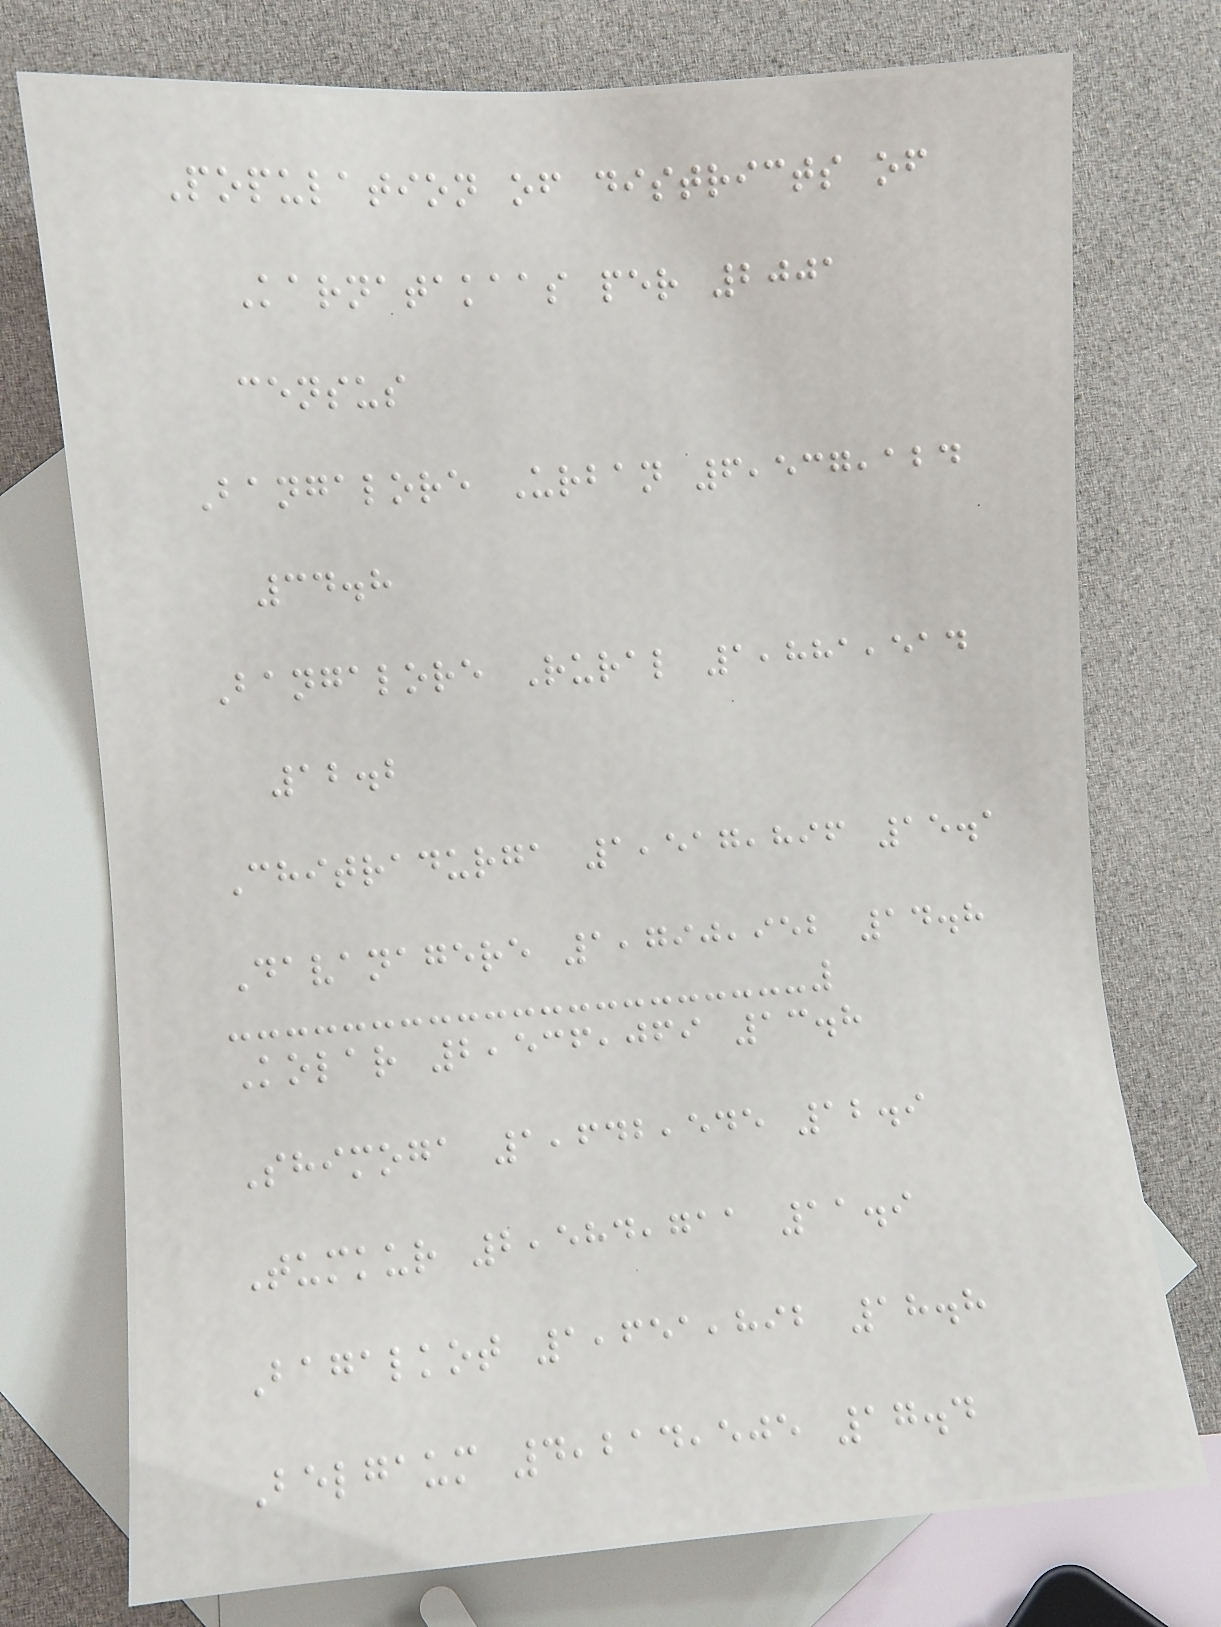Population of districts of
Karnatakaas per 2001
census
Bangalore Urban 6,537,124
34.8
Bangalore Rural 1,881,514
12.2
Chitradurga 1,517,896 15.1
Davanagere 1,790,952 14.8
Kolar 2,536,069 13.8
Shimoga 1,642,545 12.9
Tumkur 2,584,711 11.9
Bagalkot 1,651,892 18.8
Belgaum 4,214,505 17.4
